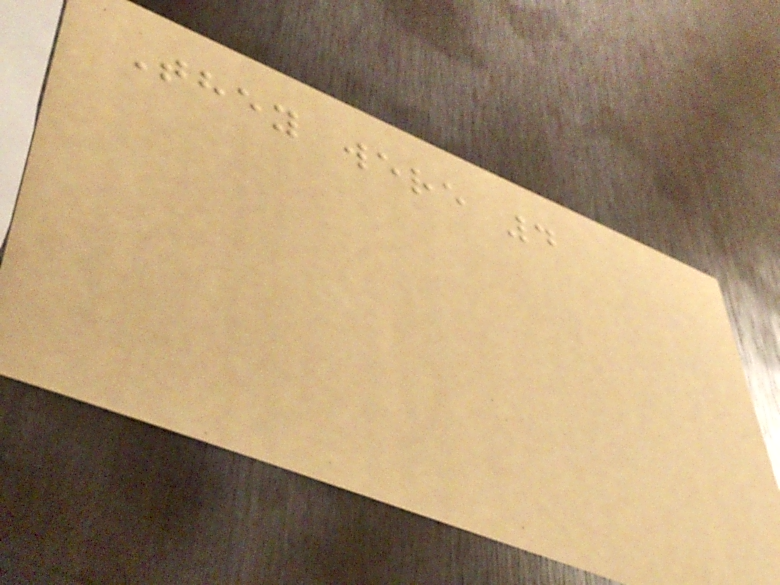They were 4
